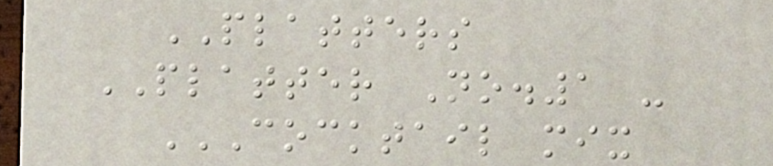PLATTERS
PLATTER No.1 -
COCKTAIL MIX
